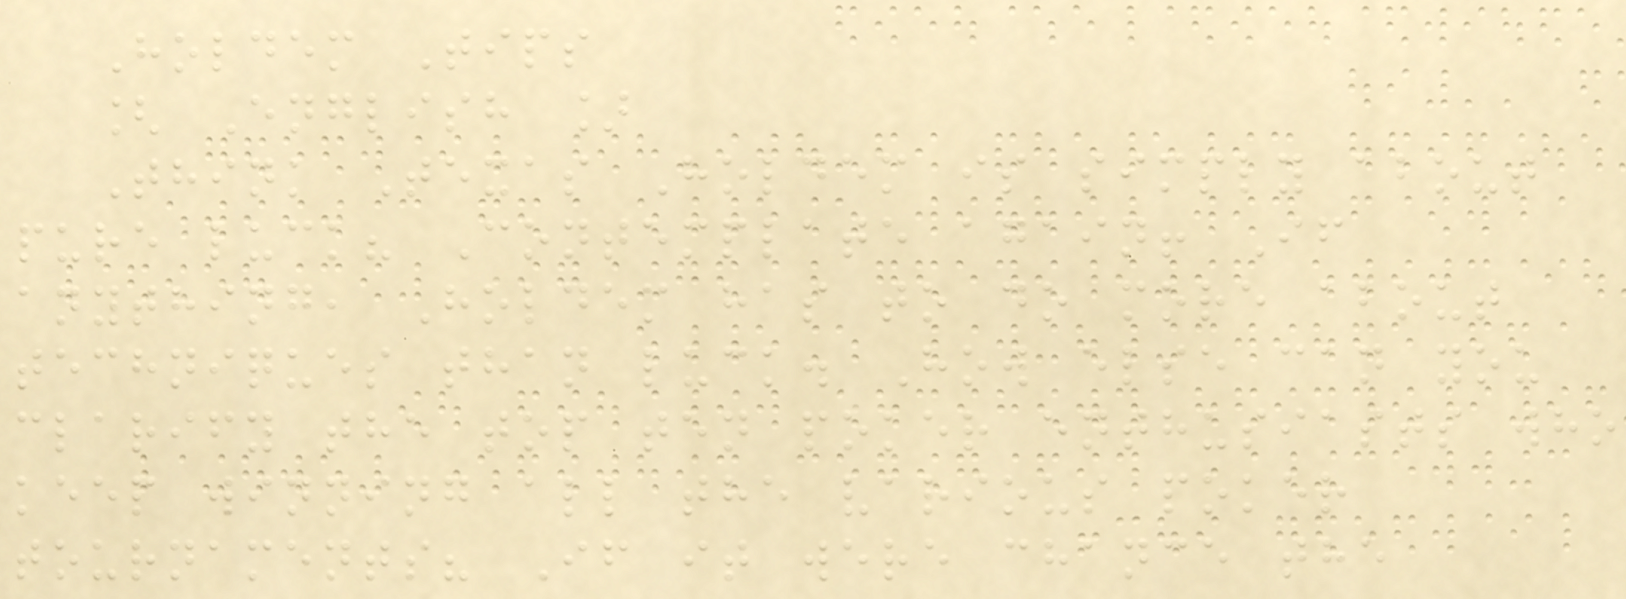Holdem Tips
[ English ]
Think Texas Holdem is simply about
pure luck? Contemplate again! If
anything, Holdem has to do more about
techniques than luck. How else can you
clarify the top ten poker enthusiasts who
keep winning all the various poker
tournaments? If it were chance the
